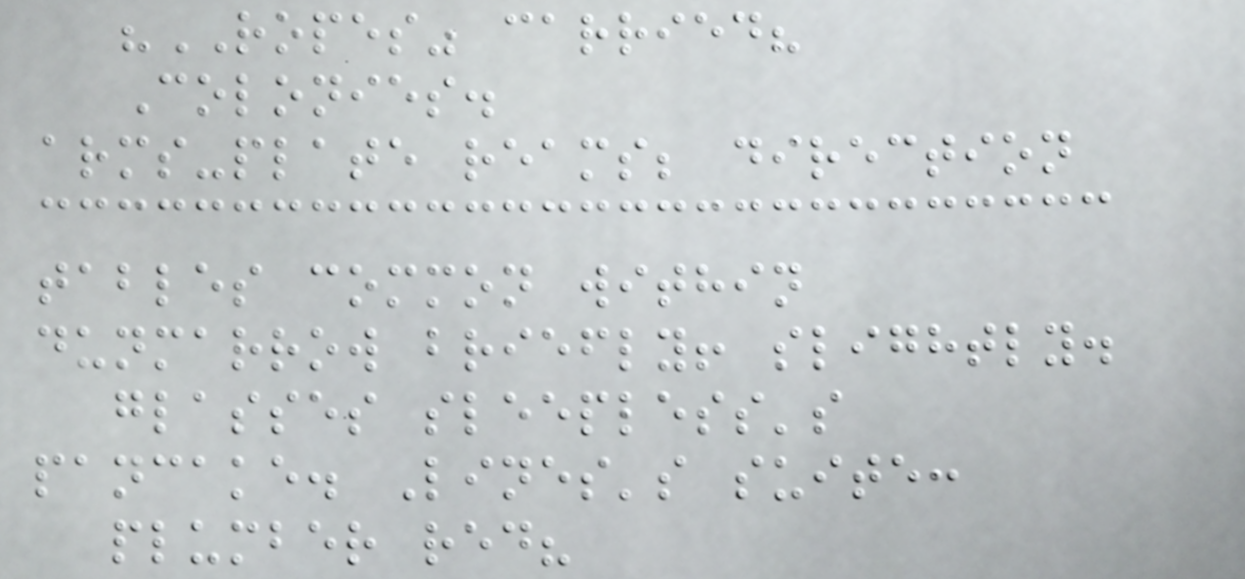"ROPES" carried?
Colonies.
arms-plate reams; direction
tables common within
dunmarrow briefly! slightly.
glasses sleepless's
pancake. Lines's suite:
plumber red?
